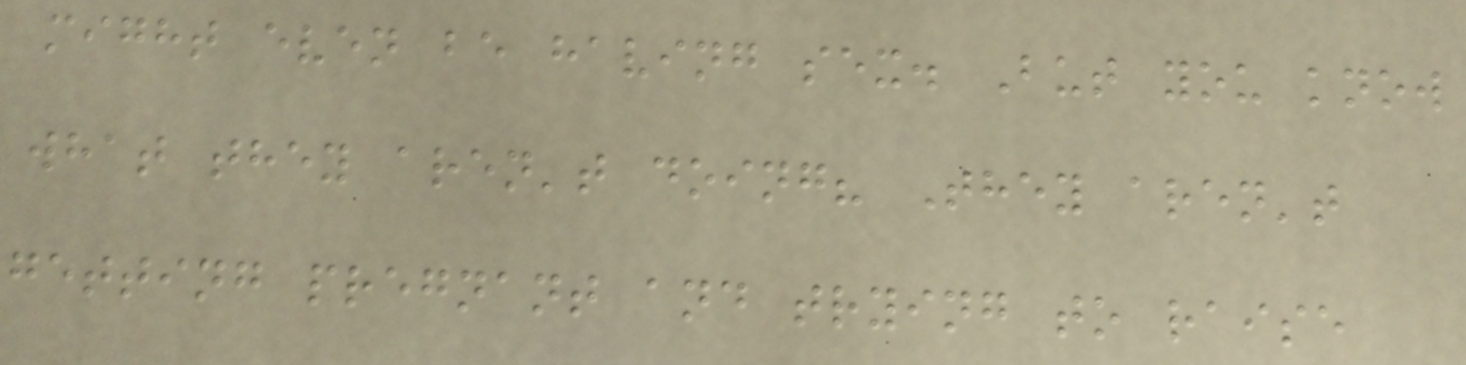might even be having sex. But you know
what they aren't doing? They aren't
getting pregnant and trying to raise
